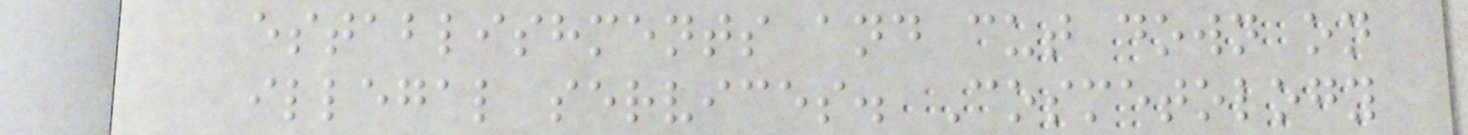establishments and cut down on
illegal services. Cosmetology
